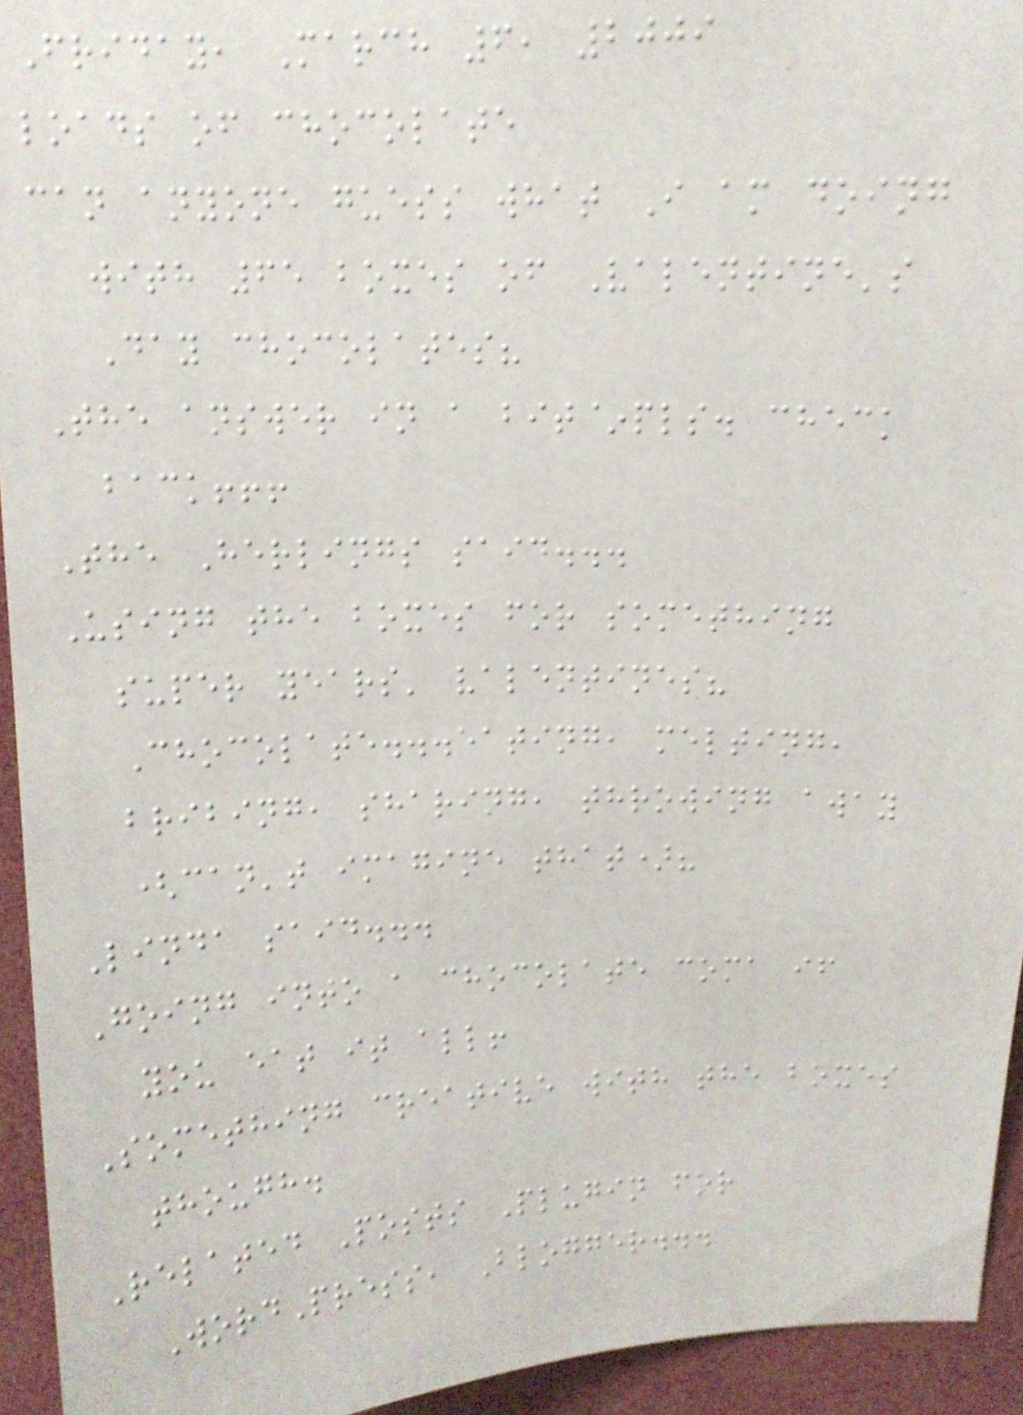Friday, March 6, 2009
loads of chocolate
can anyone guess what I am doing
with 65 boxes of Valentine's
Day chocolates?
The answer in a bit~pls. check
back!!!
The Herlings said...
Using the boxes for something
super years' valentines?
Chocolate...eating, melting,
bribing, sharing, throwing away
(can't imagine that)?
Linda said...
Going into a chocolate coma if
you eat it all!
Something creative with the boxes
though.
Related Posts Plugin for
WordPress, Blogger...
